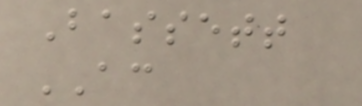Bassett
AC
